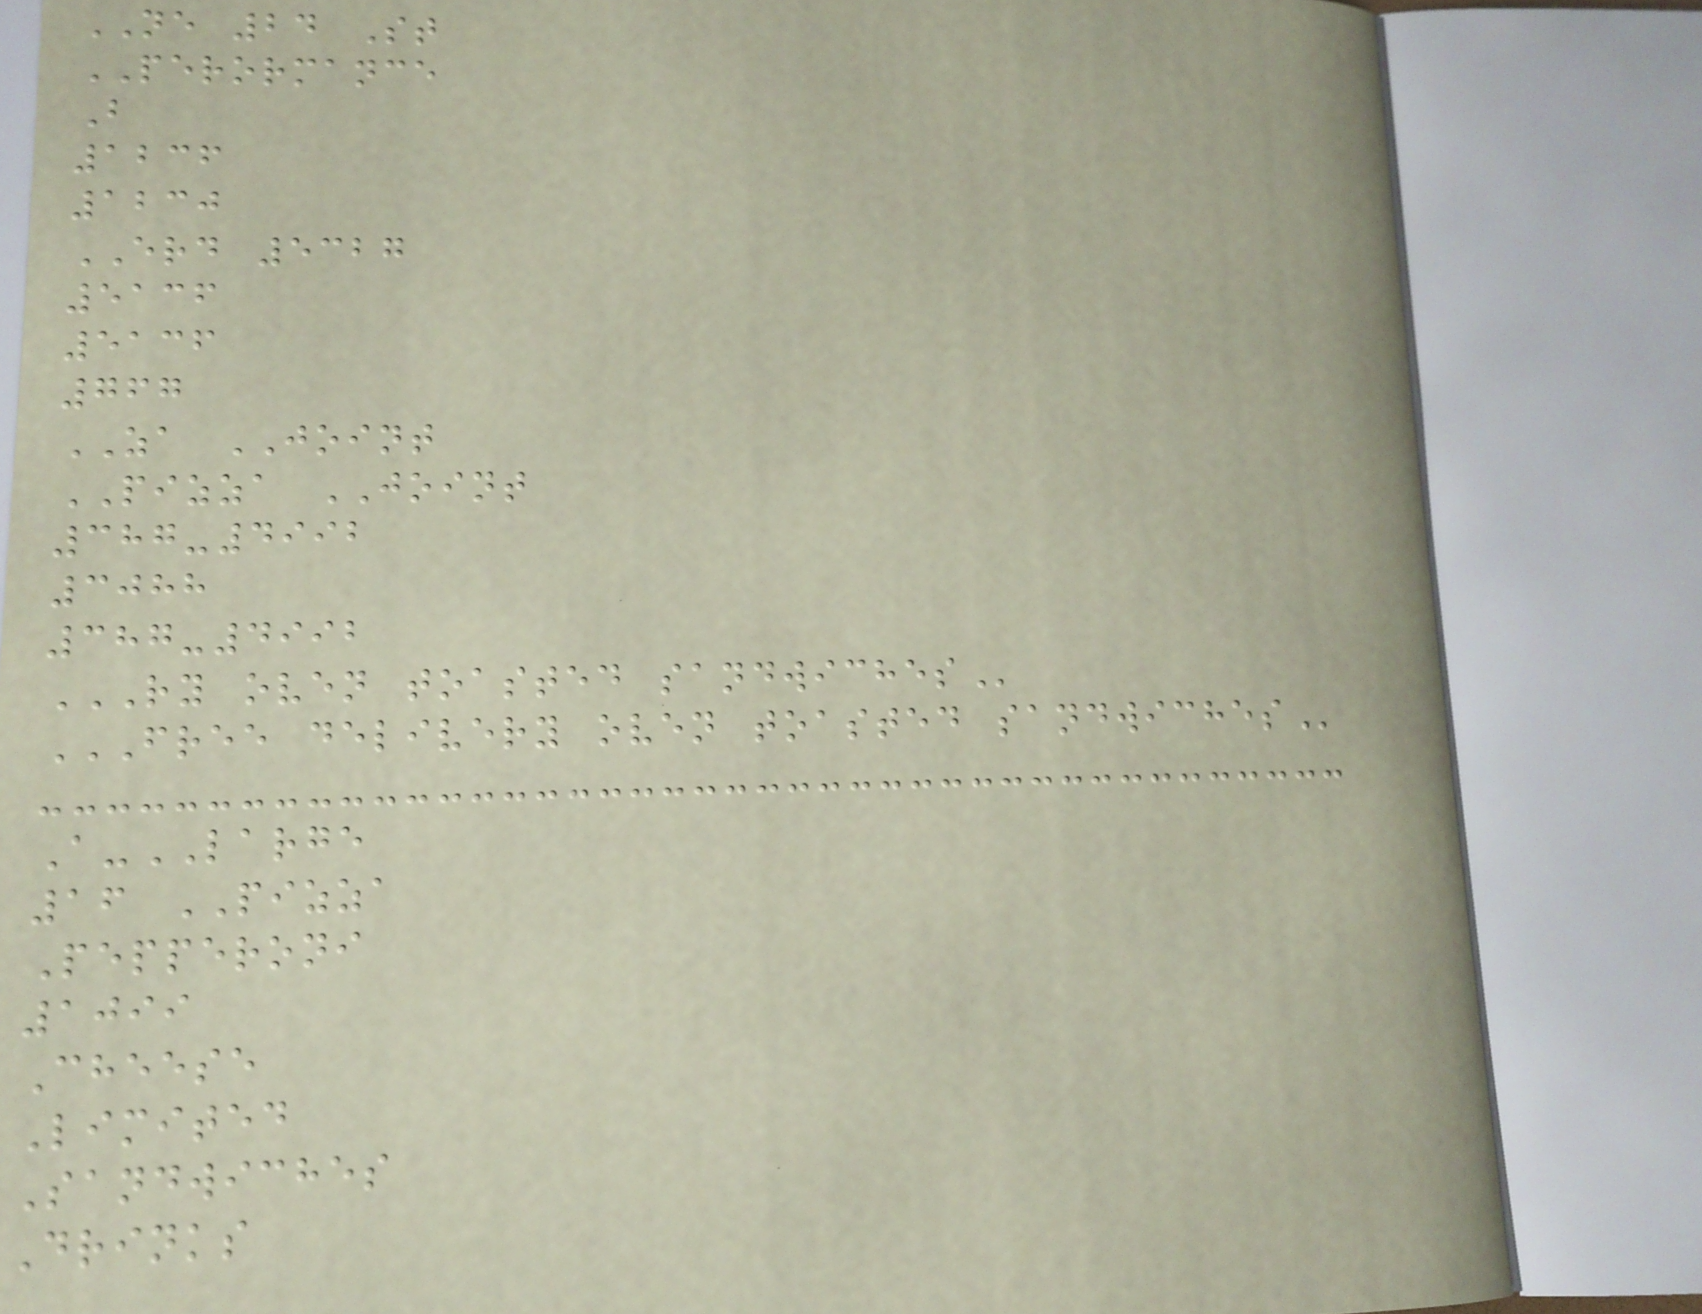NE 24 St
PERORMANCE
B
1236
1230
ERD 5327
5136
5136
767
ZA JOINT
PIZZA JOINT
387-4992
3088
387-4992
RY OVEN TOASTED SANDWICHES
FREE DELIVERY OVEN TOASTED SANDWICHES
A-LARGE
16 PIZZA
Pepperoni
1099
Cheese
Limited
Sandwiches
Drinks
